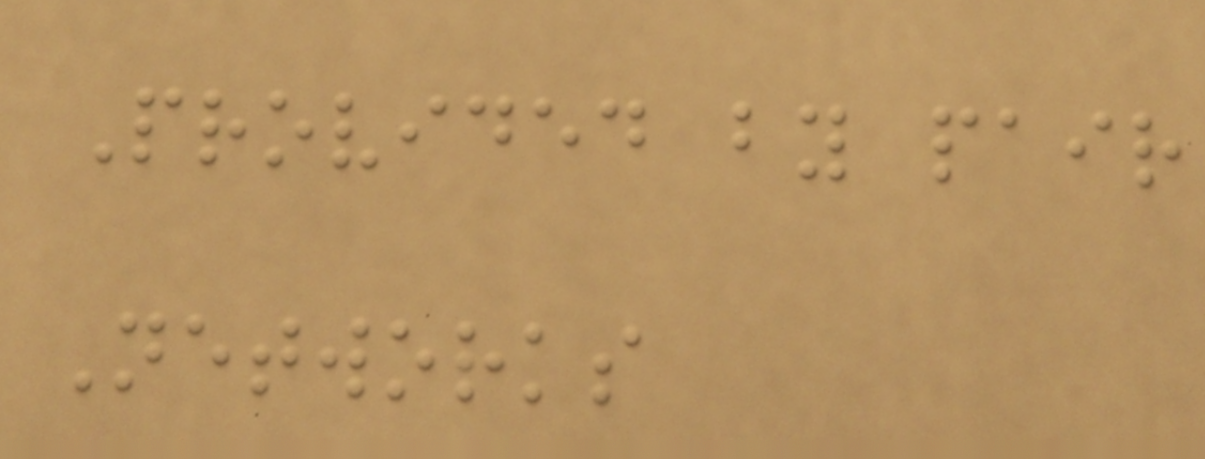Provided by pair
Networks
